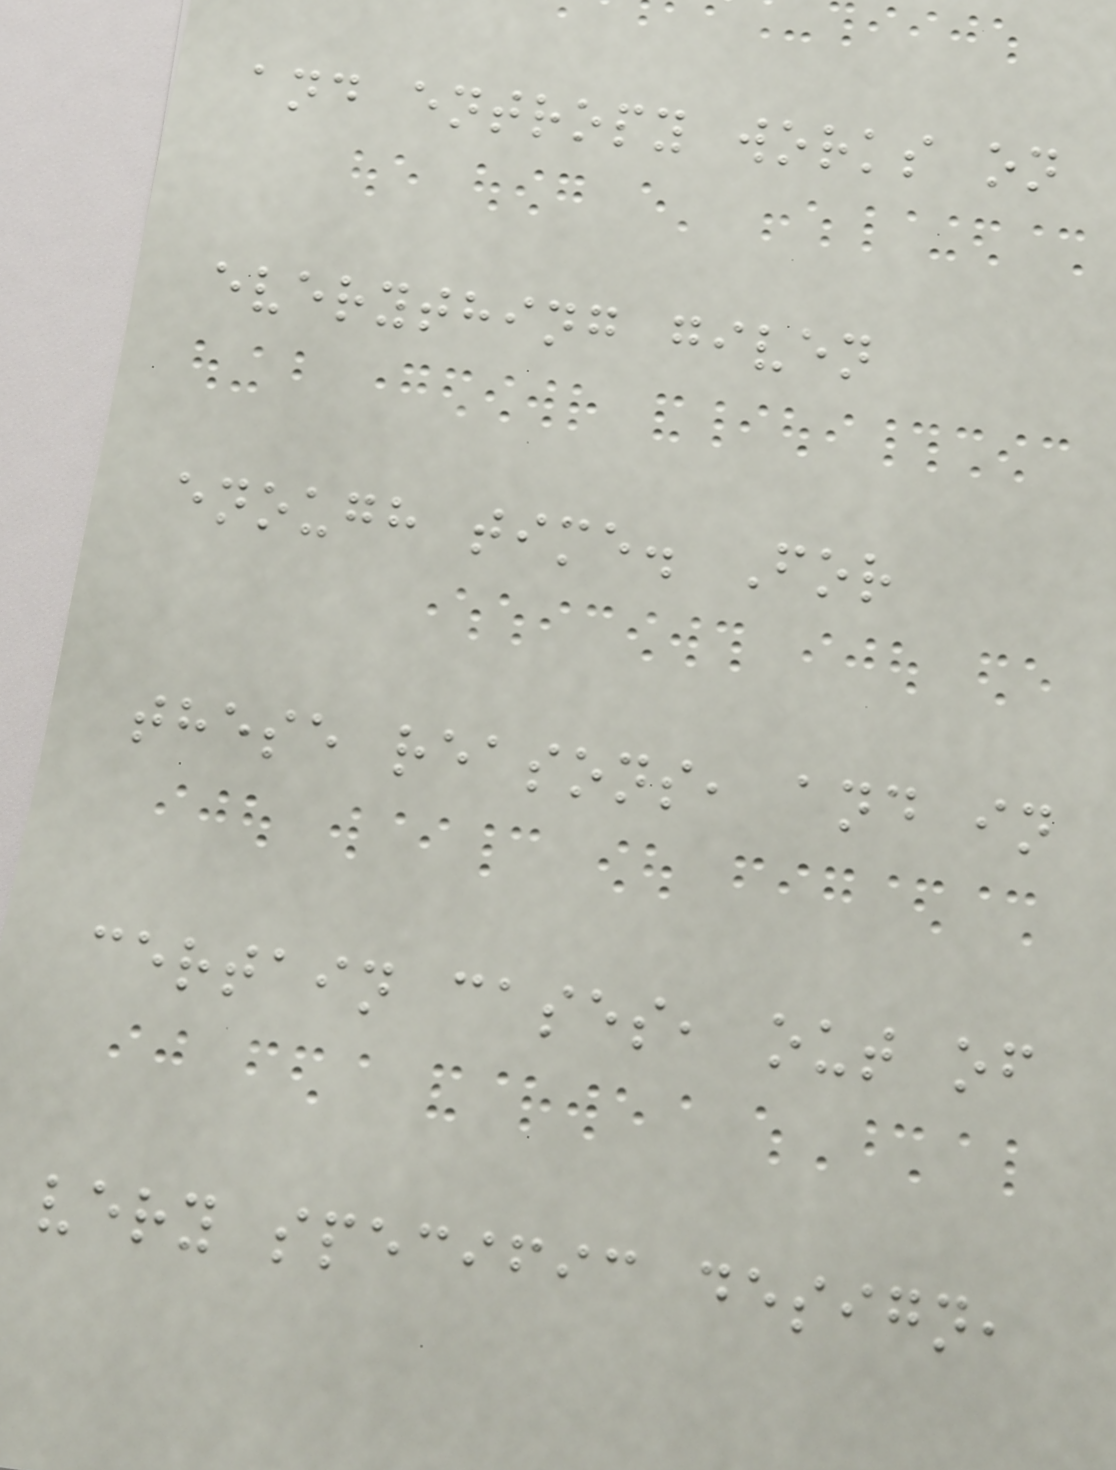and entropy works on
everything given
enough time. For
these reasons, and in
certain cases, out of
very specific design,
